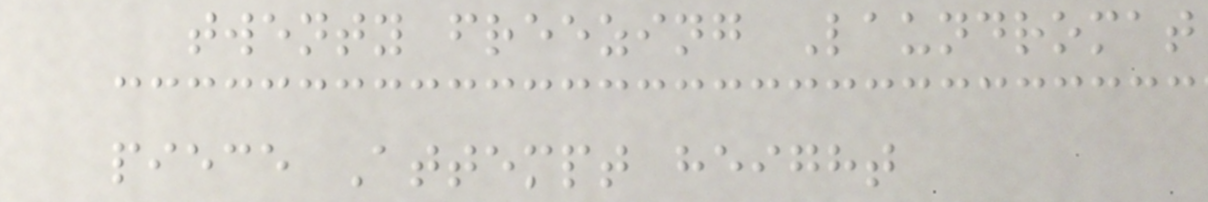twenty freezing Laundromat
piece Attempt height
